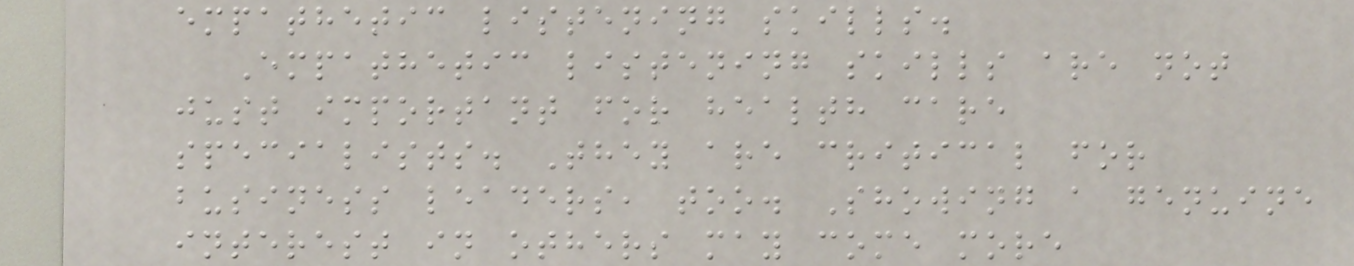empathetic listening skills.
Empathetic listening skills are not
just important for health care
specialists. They are critical for
business leaders, too. Showing a genuine
interest in others may come more
